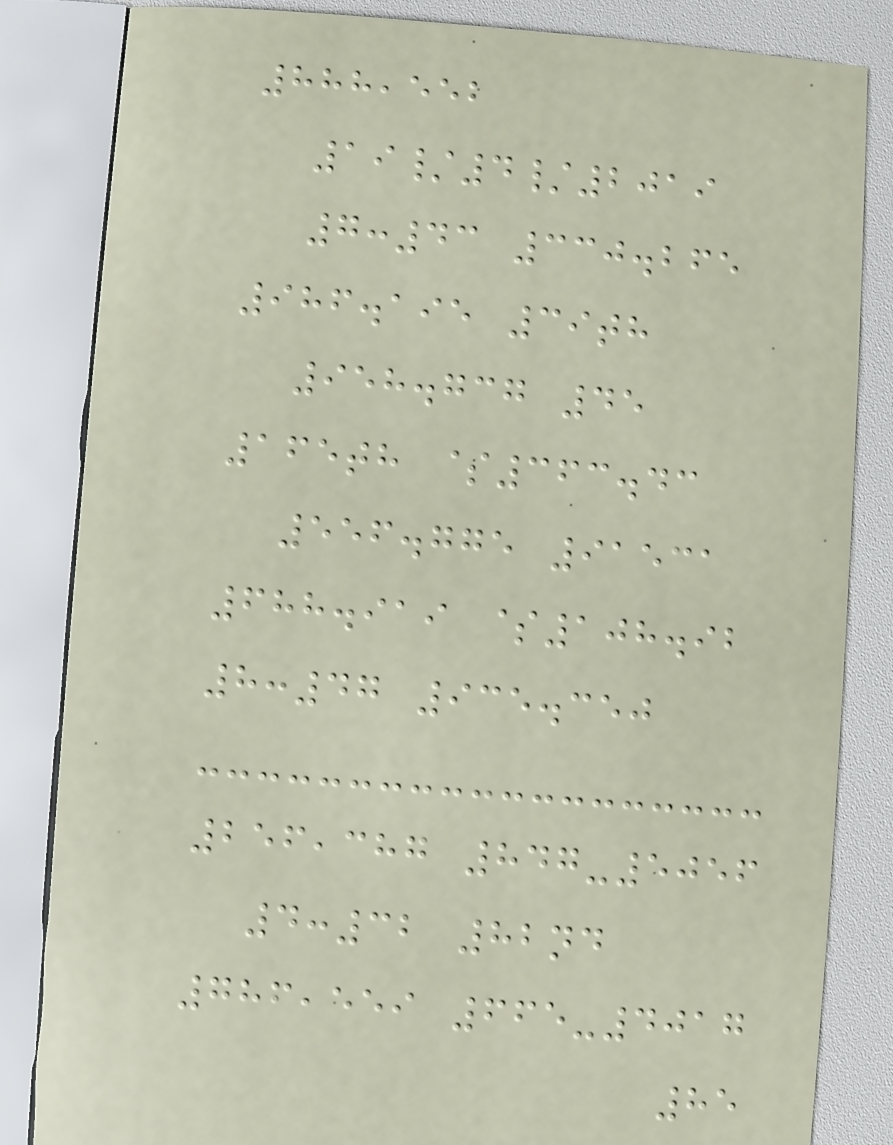888,552
19/4/2019
7:43 330.265
986.195 39th
958.737 45
165th $363.43
556.775 91531
688.919 $108.92
8:47 935.350
256,387 847-5056
4:32 82nd
786,559 665-4017
85
